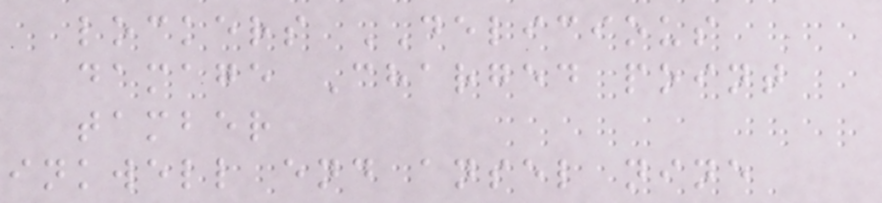lockers DELICIOUS
damage Charged point
tamber
inkwell end ansel nine
